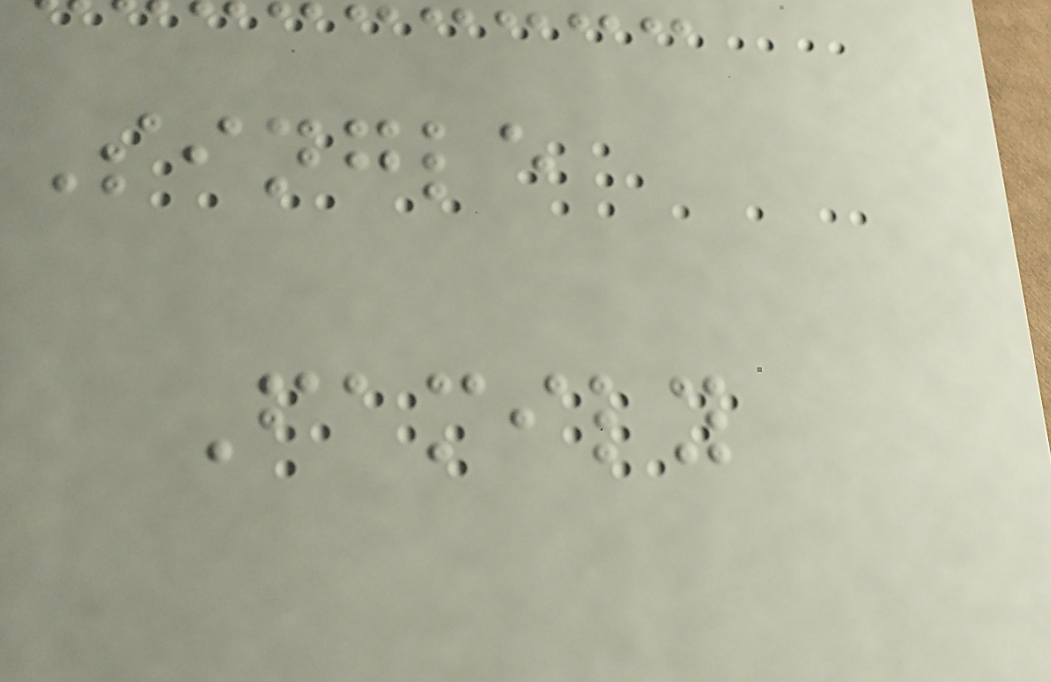Single
Family
